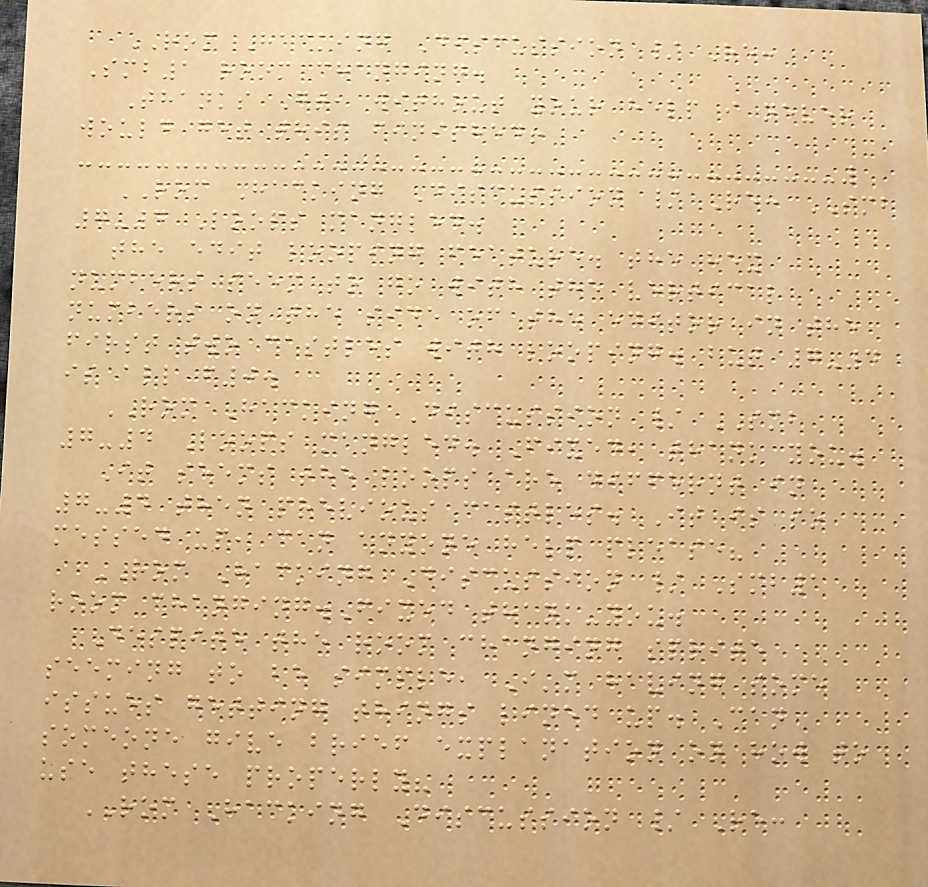ROM Hacking Discussion / Re:
Smb1 room changing.
Thanks Gt, without your help i never
would get this finished!
ROM Hacking Discussion / Re: SMB
7-4 Loops mangled.
the edit looping feature. the hex
numbers seem to go with the vertical
numbers on the side of the editor in the
first two castles with looping. but 7-4
is all f0.
ROM Hacking Discussion / SMB
7-4 Loops mangled. Fixed, thank you.
It seems the loops are differnt in
7-4 then previous castles. It is so
messed up, can anyone help please?
ROM Hacking Discussion / Smb1
room changing.Fixed thank-you.
Despite the room changing sprite
seeming to be simple, I'm having some
issues getting things lined up. Can
someone give brief explanation on how to
use these properly?
ROM Hacking Discussion / Re:
